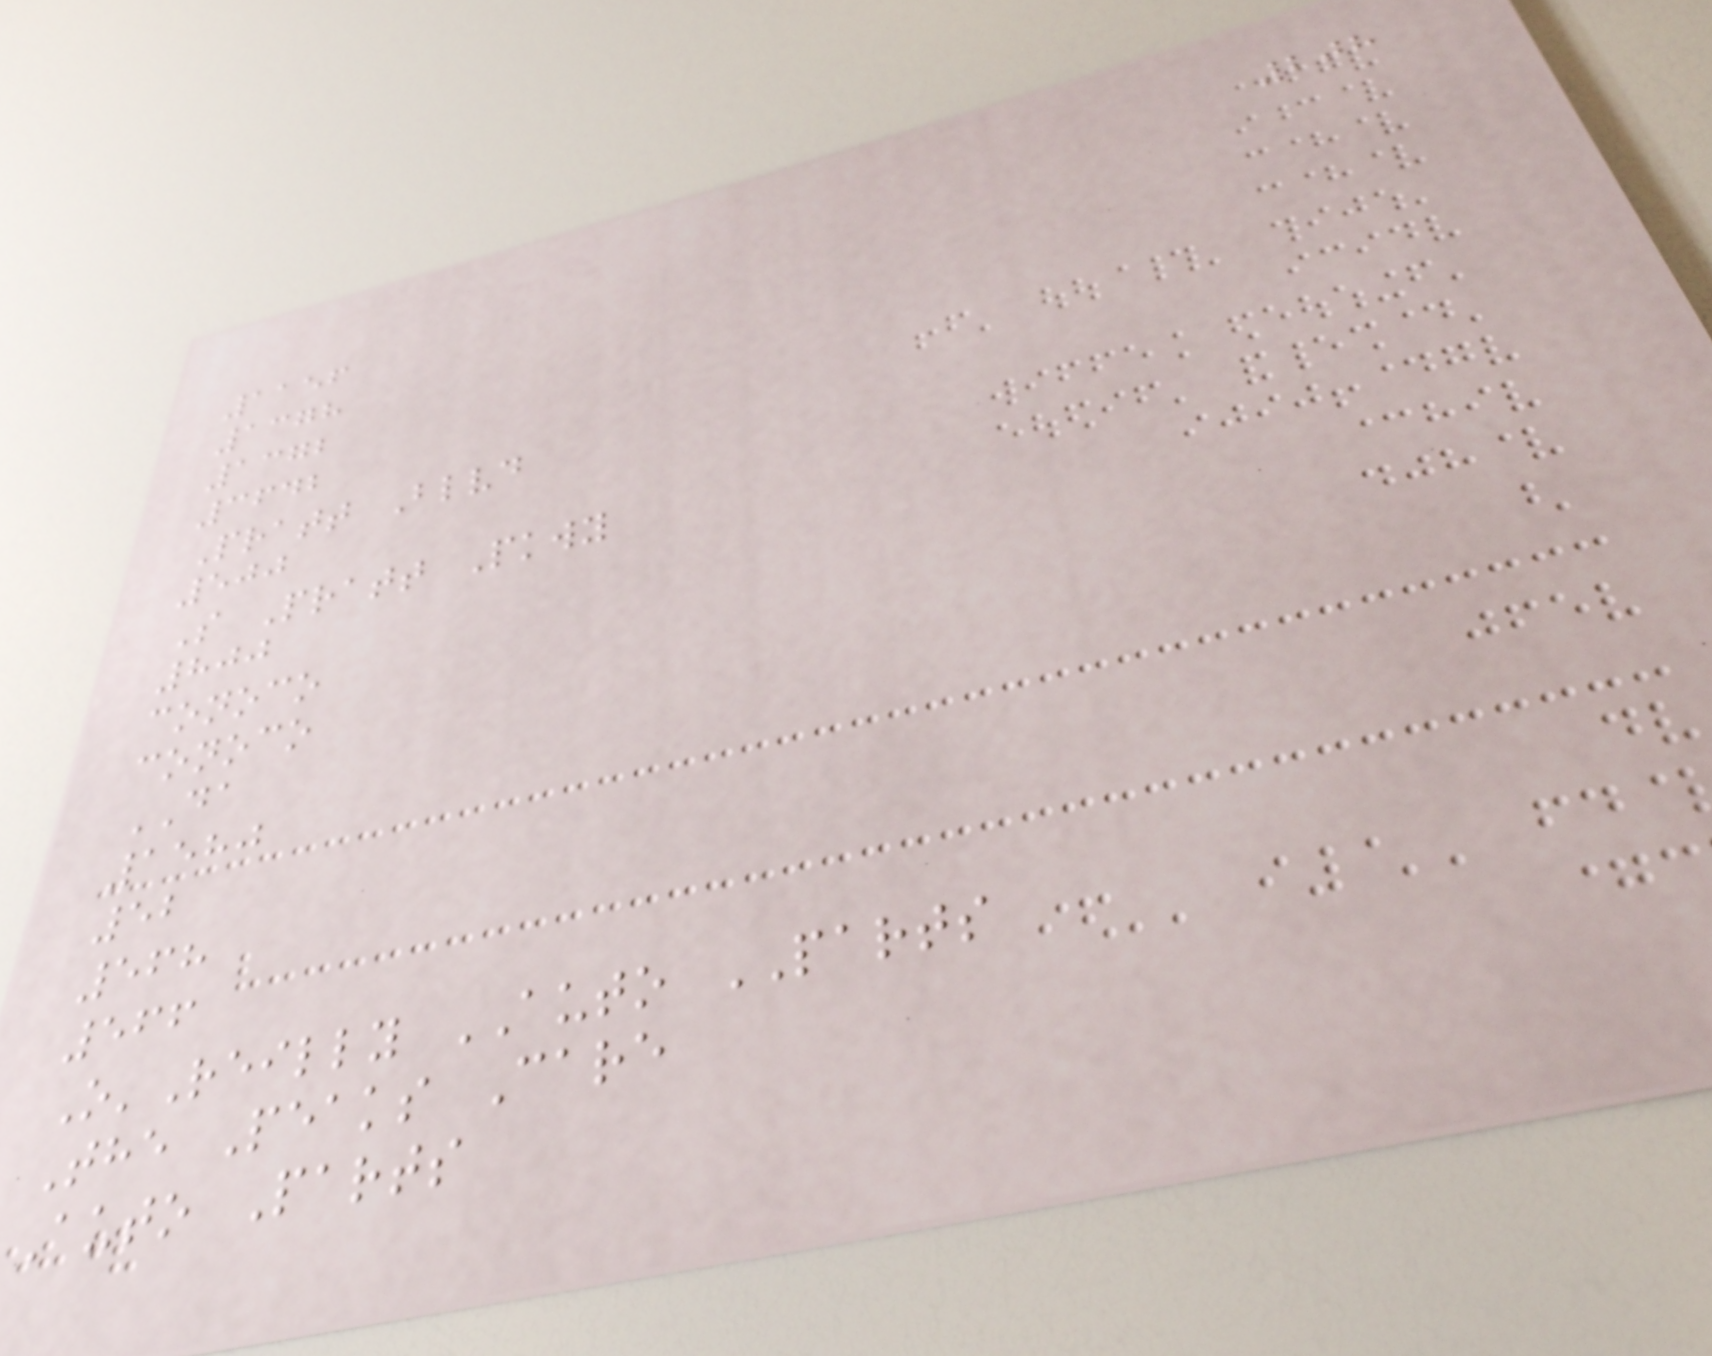208
1156
1378
1372
3642
Pratt Blvd
500
S Pratt Pkwy
800
conoco
conoco
DA
1580
52
568
566
O'Reilly AUTO PARTS
The Peaks Care
Auto Parts
